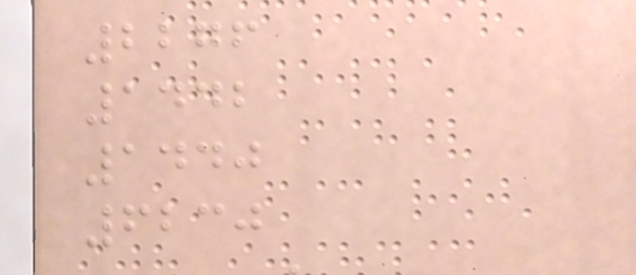2276
1442
1440
6230
